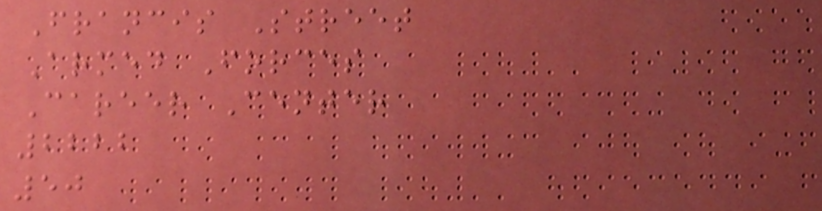Francis Street
Armed Forces
Career Center
2222
50
